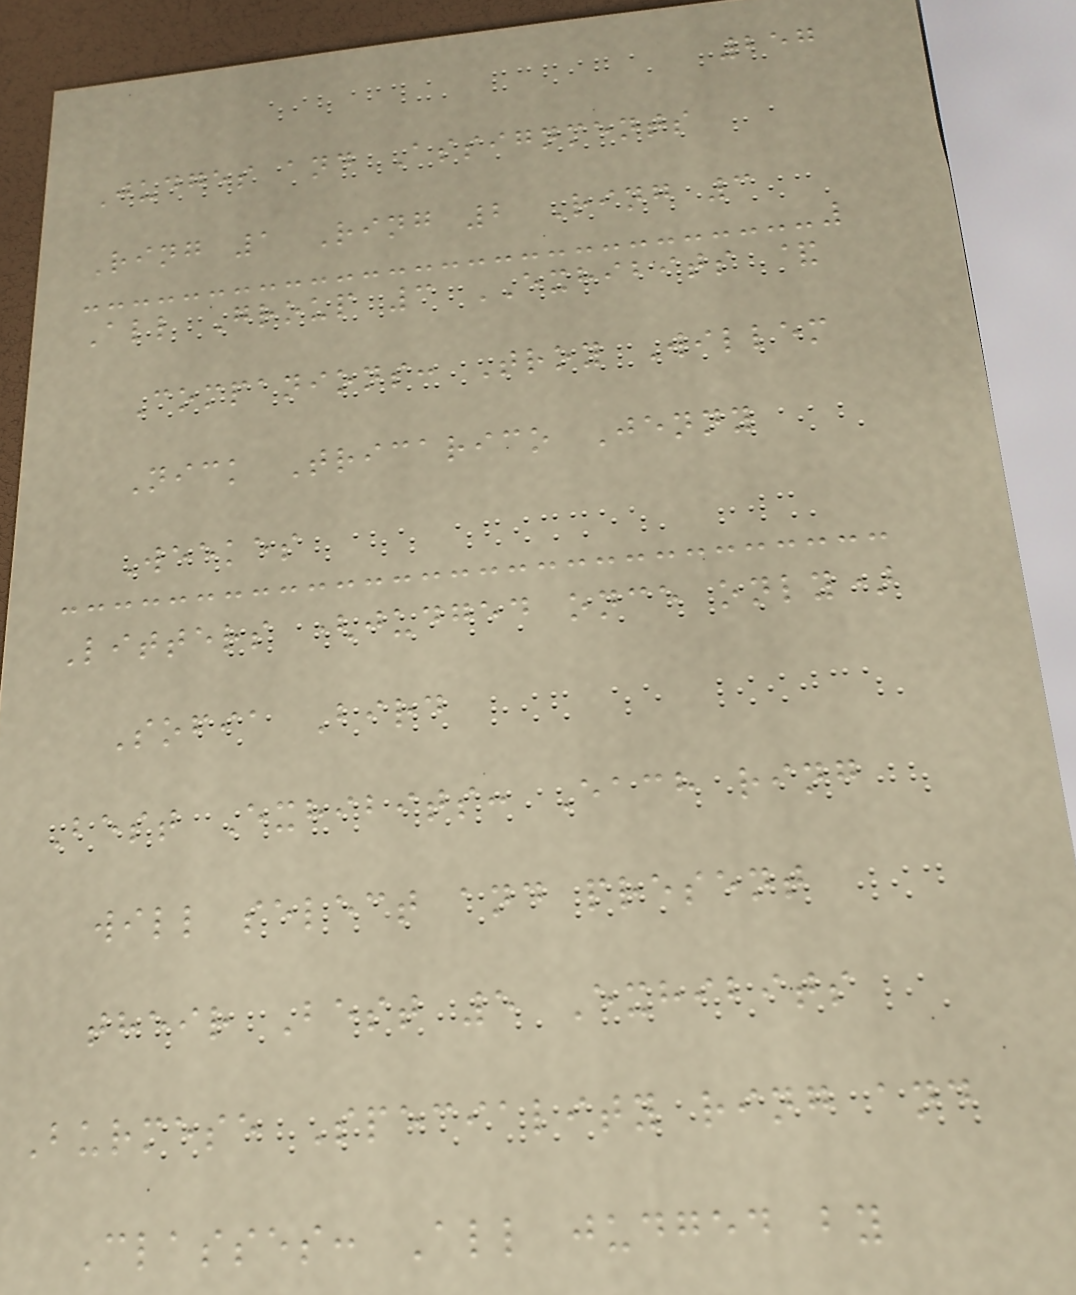257
Judges and Assignments
Ring 1 Ring 2 Ring 3
All Group 3 EXHIBITS &
Companions: Troy Willem
Nick Tricarico Jenny
Weekes
Litters (judged once only)
Sofia Bird
Best Exhibits: Each ring
will select and present
their Best 5 Exhibits
Burmese Speciality ring and
Classes: All judged by
